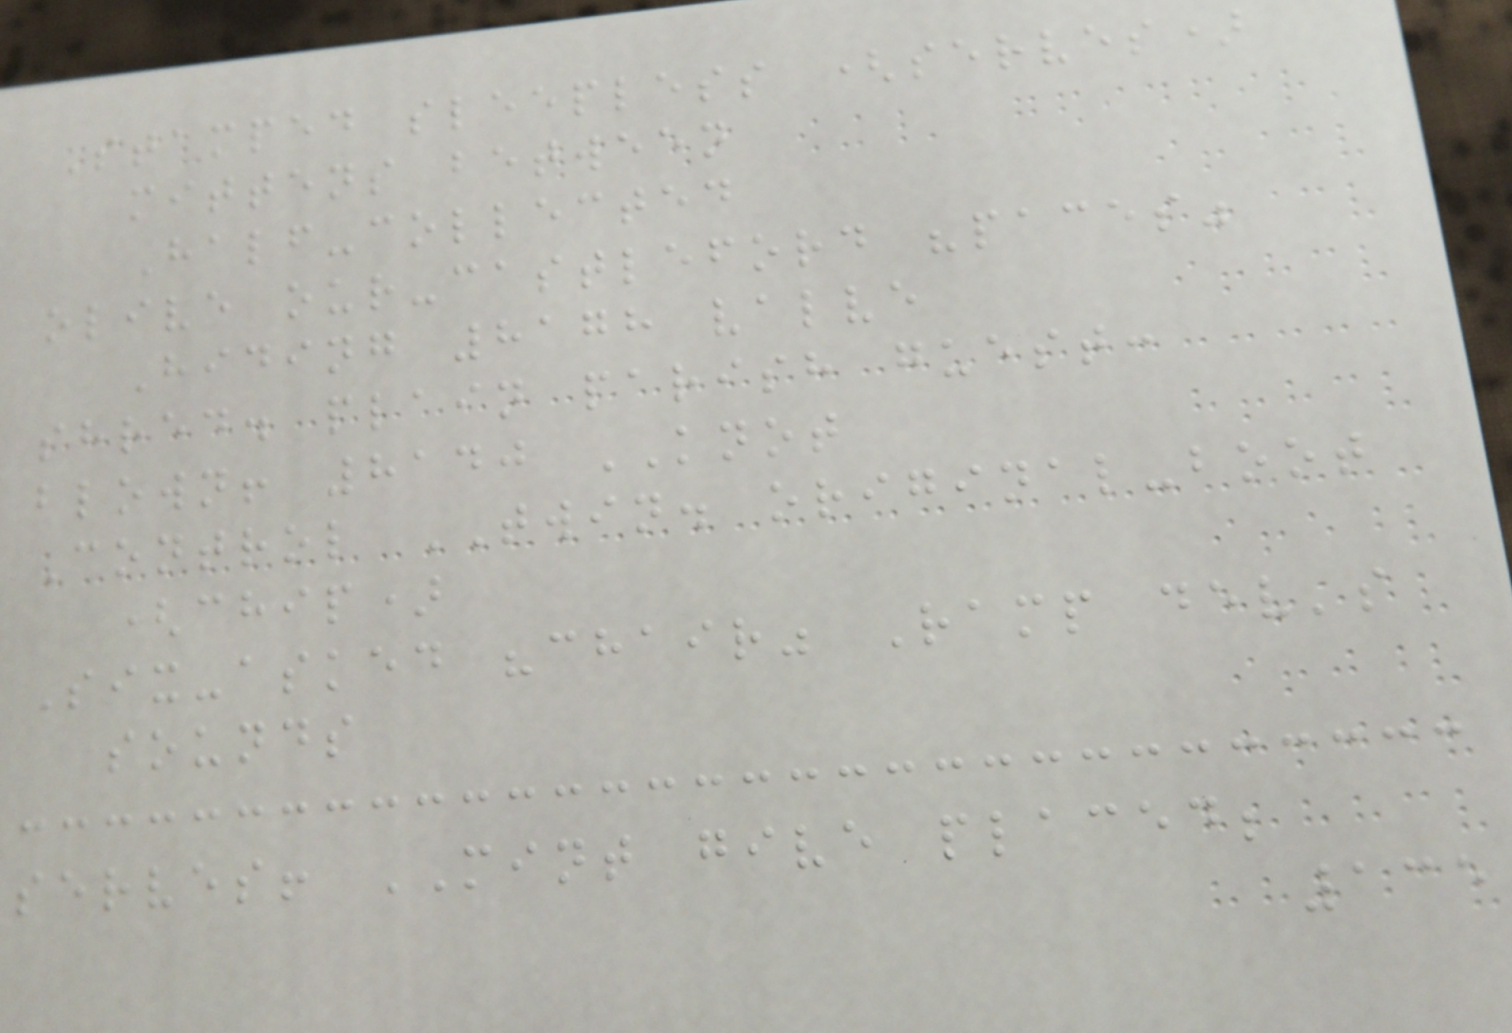Stamped sleepless (serves)
mittens between
Half-collected
olive our-castleford "paces"
Hiding 8178 valve
shred. plain parish guest:
blown! 8140 KNOT
Control TWIN. original-boot
(chip)
Six-asked "chair" Ramp dev's
sounds
serves! MINT give placed;
135
